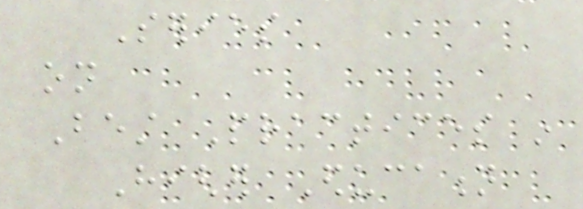Series
on
Best Practices in
Higher Education
